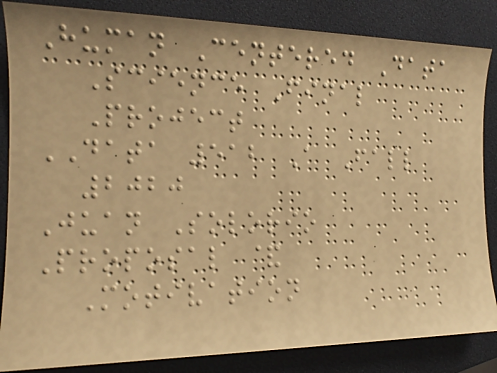Human Centered Data
Science Final
Project
DATA 512 A Fall
2020
Juan Solorio
Proposal &
Motivation
